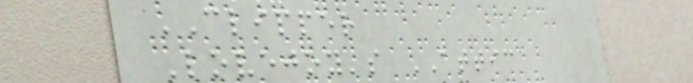CLIPPER
Lovejoy's ATTIC
